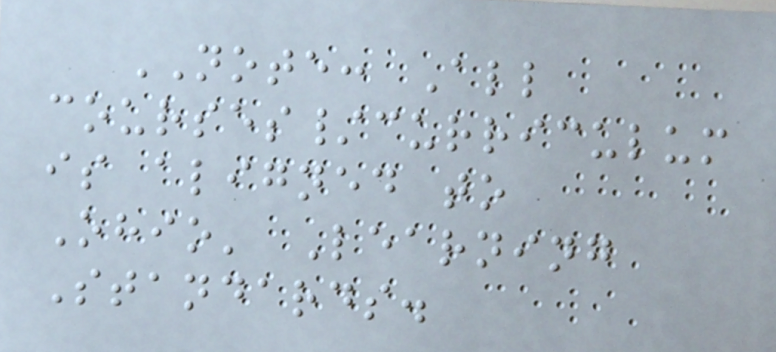NOTE: All
courses/curriculum
is aligned to
Ohio' Learning
Standards.
